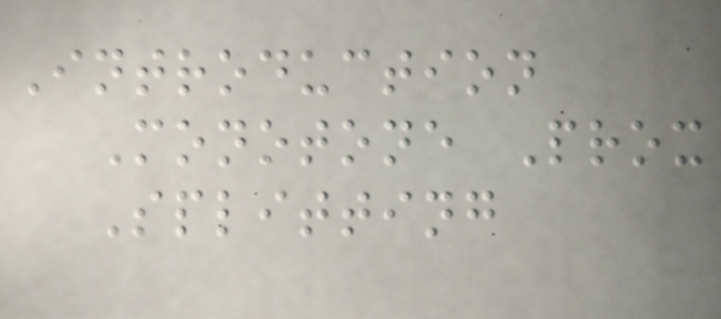Introduction
Monotone Prox
Splitting
